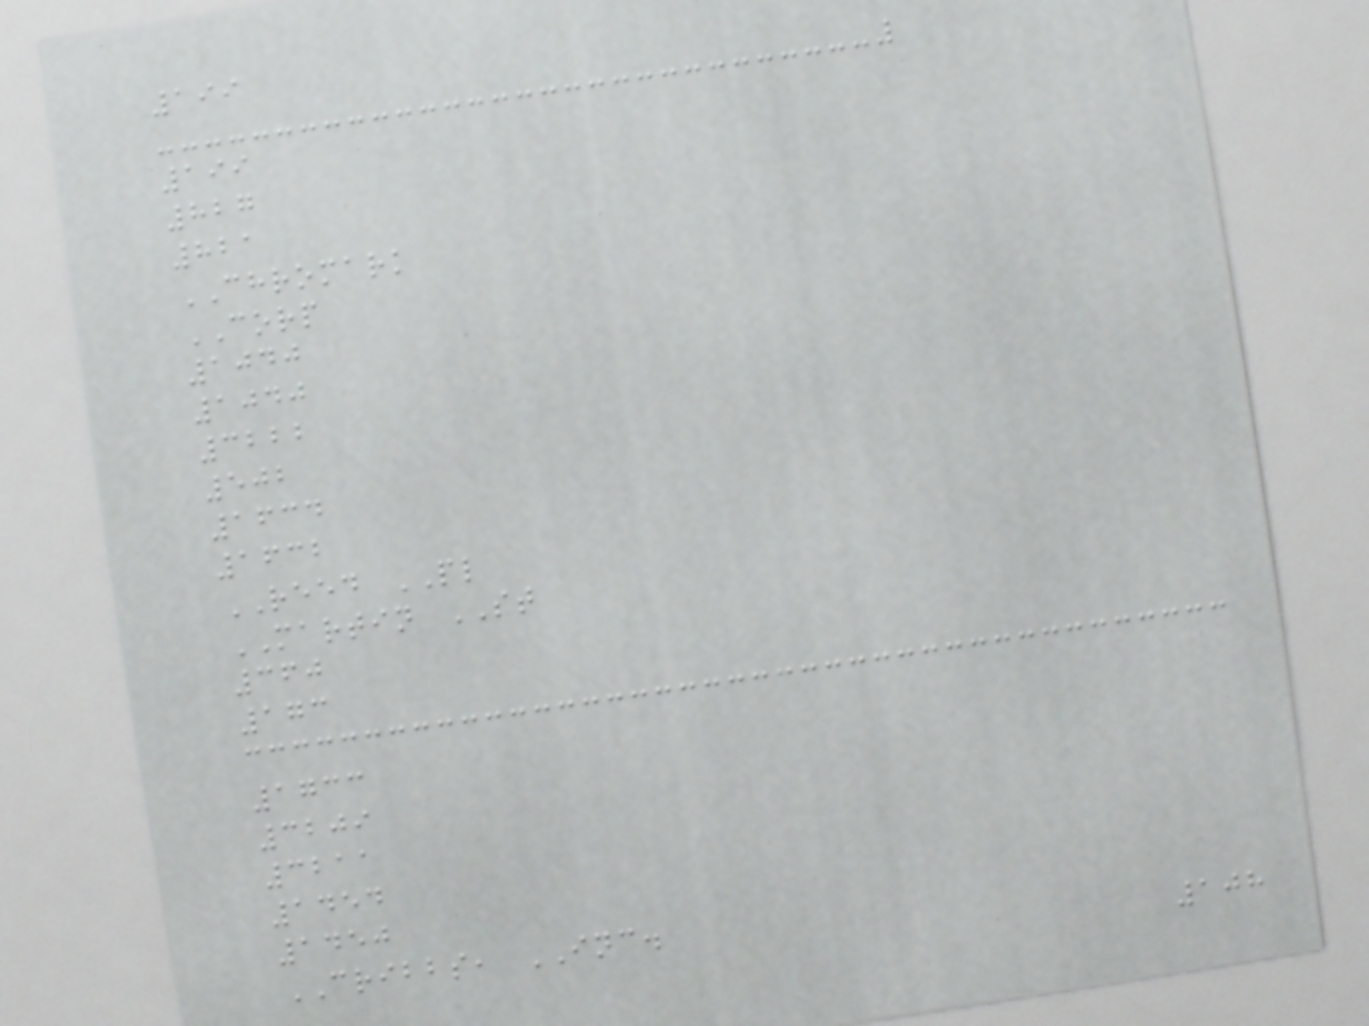199
199
827
821
CHROMARK
CORP
1040
1040
3222
502
1634
1632
REED PL
MARTIN ST
360
173
1733
3209
3211
1454
1450
CRIBBS, INC.
108
